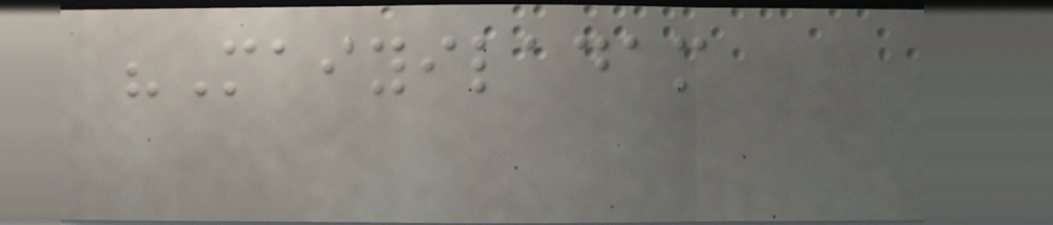"Maiyiladam
